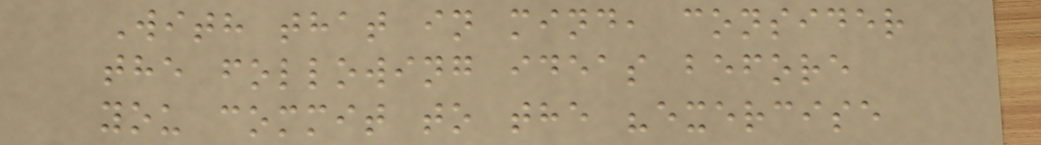With that in mind, consider
the following ideas before
you commit to the "exercise
